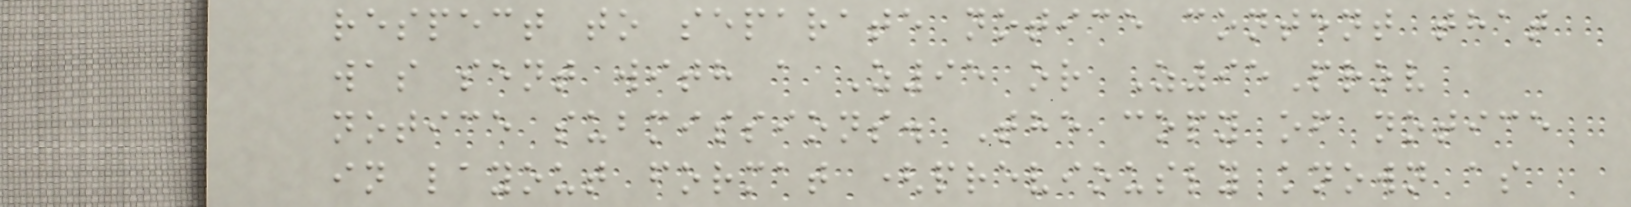respect to separate notice content that
was sent with a Z95 or Z95Prov
notice submissions. The copy of notice
in layout format (previously known as
